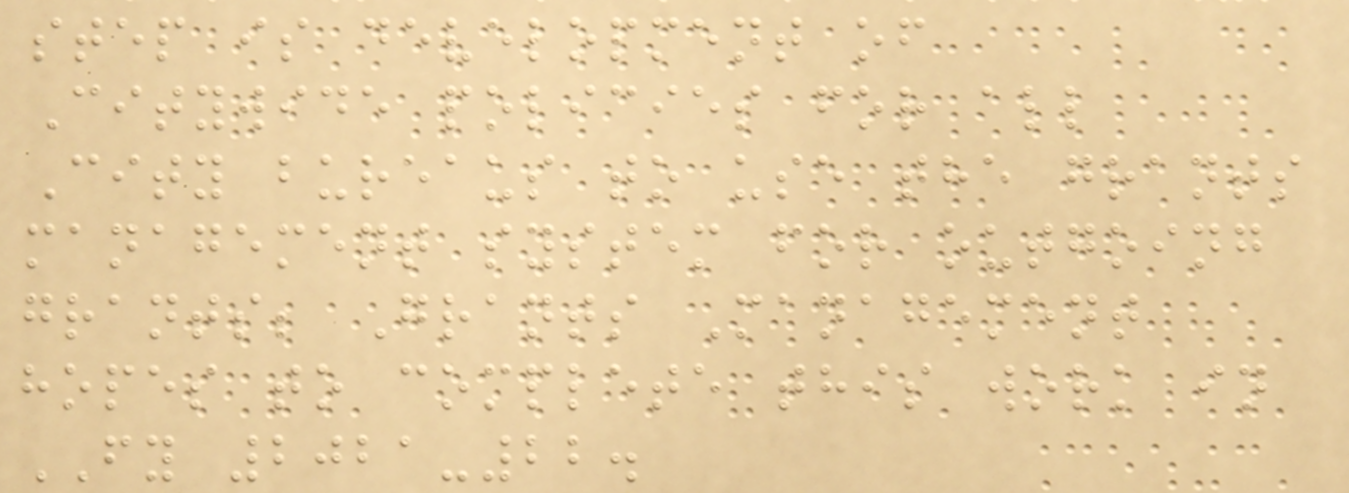step is development of
Citywide policies for all
City bureaus to use the grants
management system for outgoing
grants; Grants Management
hopes to complete this work in
FY 2021-22.
